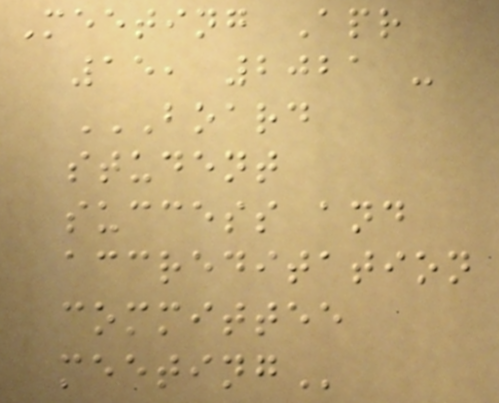Meeting Apr
15, 2021 -
BOARD
STUDENT
SUCCESS AND
ACCREDITATION
COMMITTEE
MEETING
